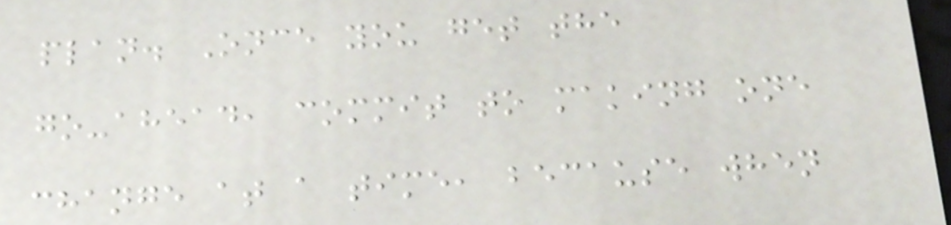plan. Once you get the
go-ahead, commit to making one
change at a time, because when
